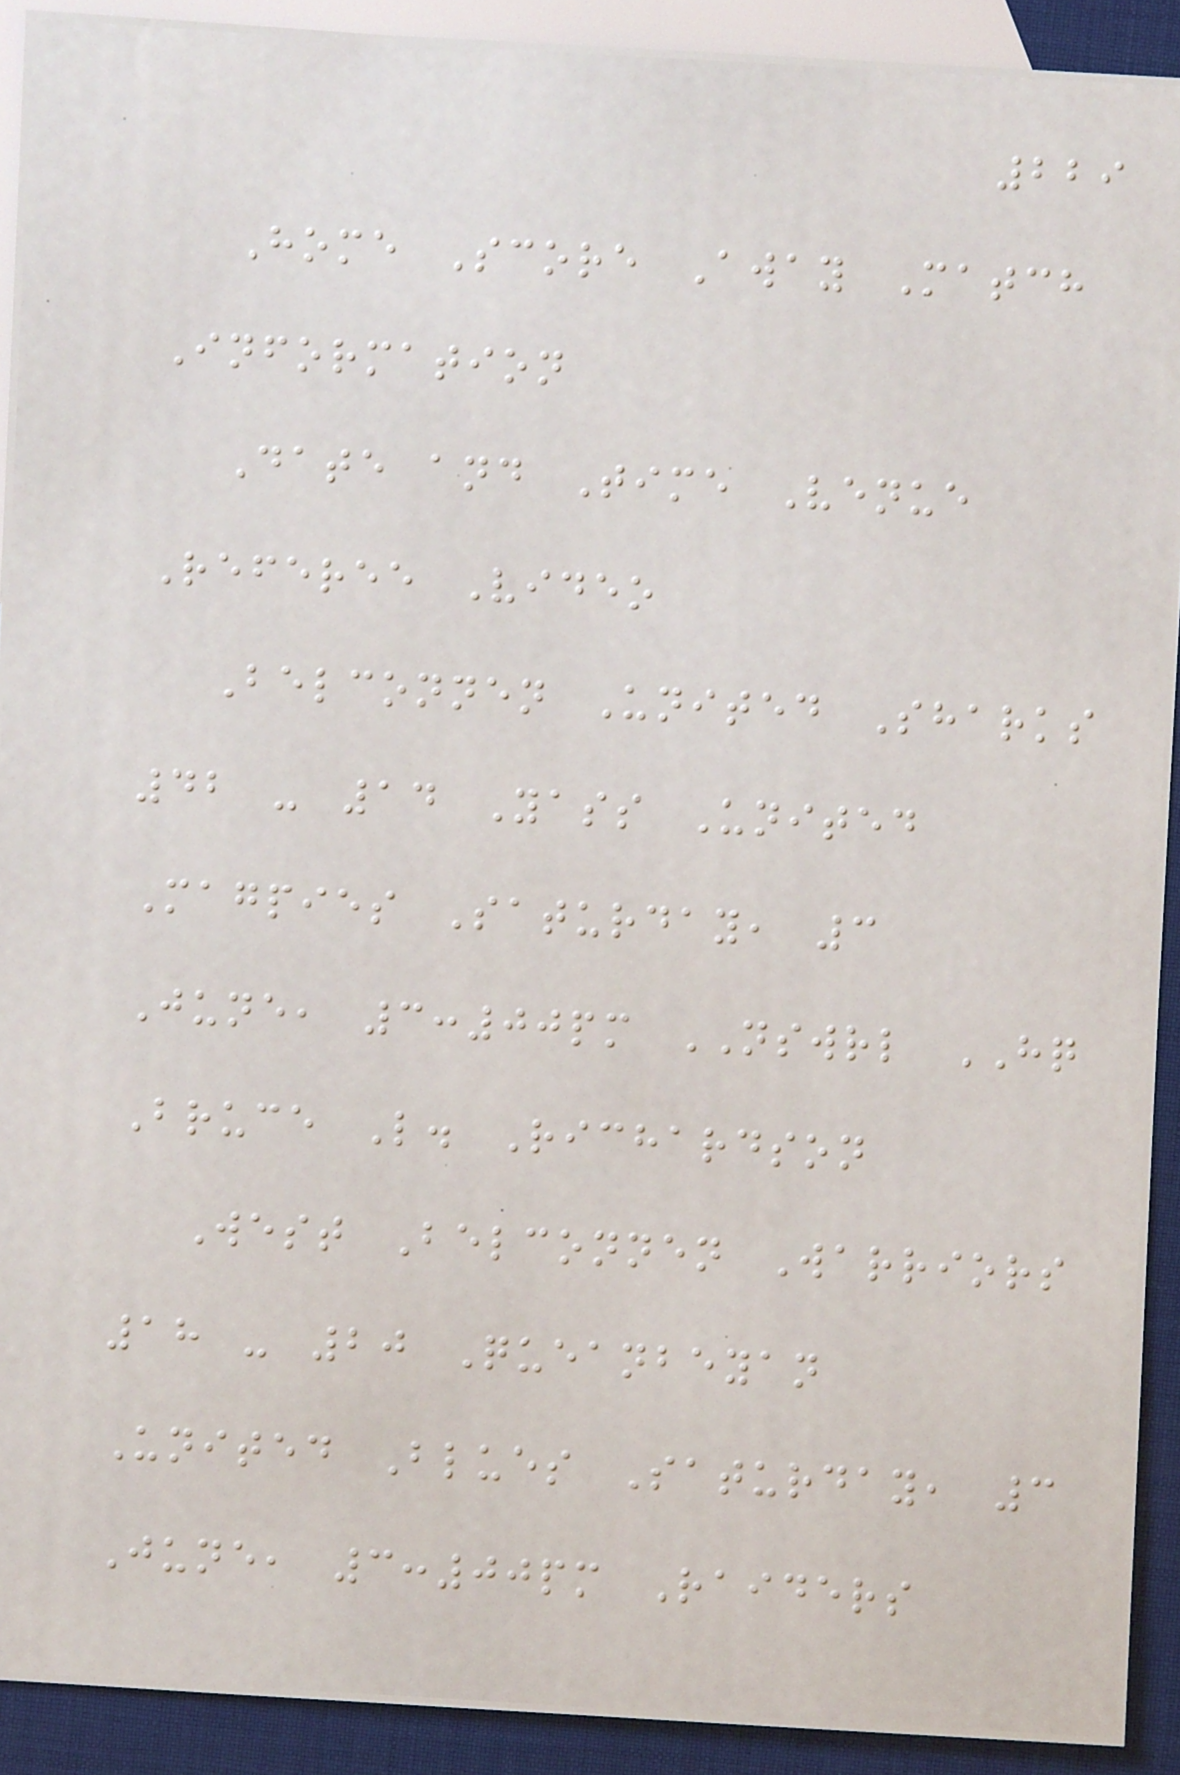229
Home Score Away Match
Information
Date and Time Venue
Referee Video
Belconnen United Sharks
42 - 14 Yass United
Magpies Saturday, 3
June, 3:00pm NSWRL HQ
Bruce L. Richardson
West Belconnen Warriors
18 - 20 Queanbeyan
United Blues Saturday, 3
June, 3:00pm Raiders
